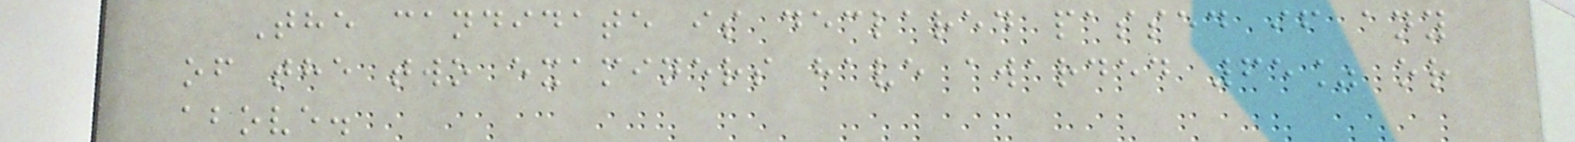The candidate is declared passed if any
of the two examiners have awarded 65% or
above.
